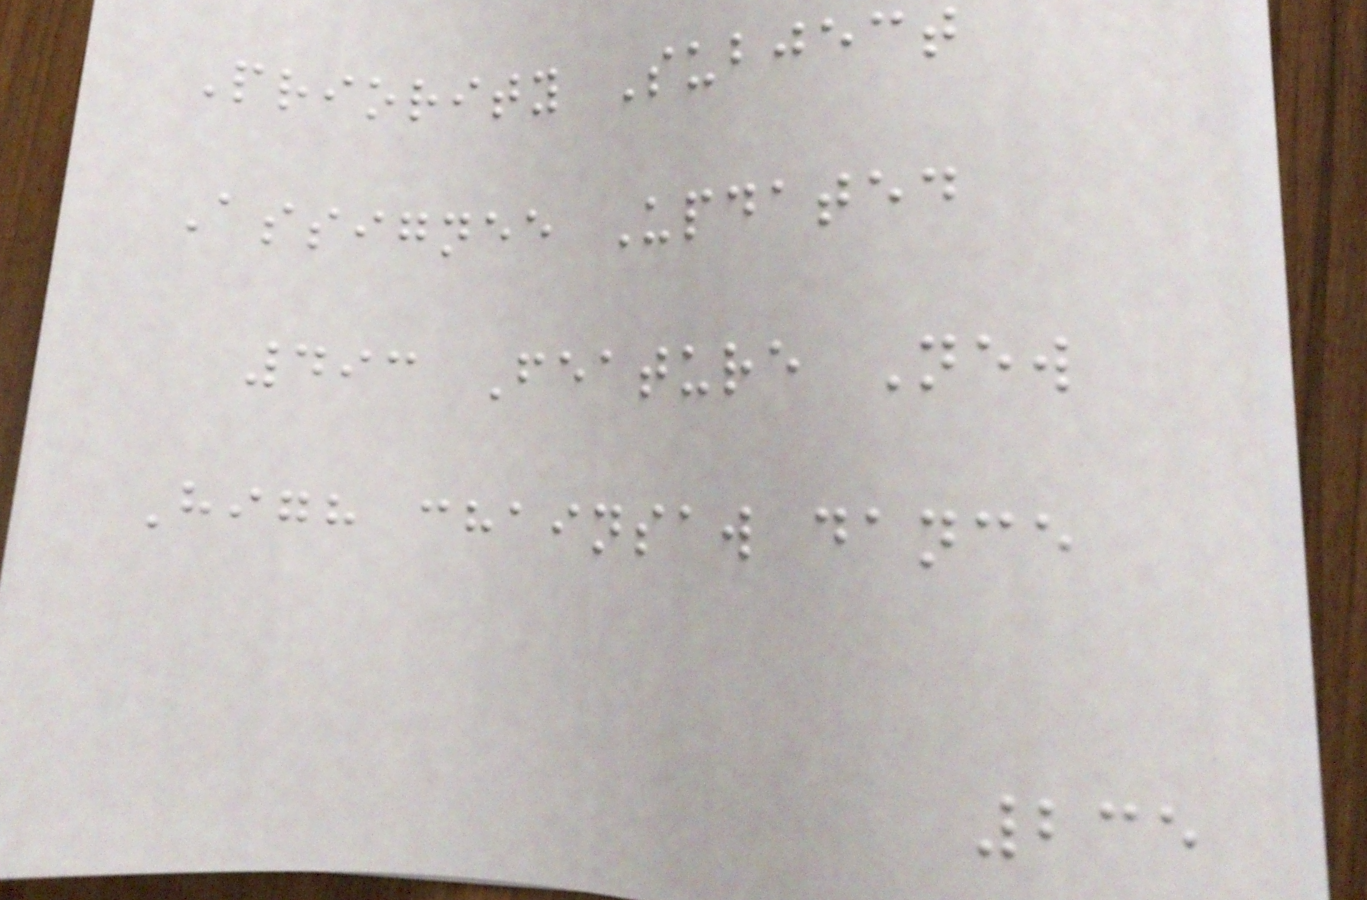Priority Subject
Assignee Updated
493 Feature New
High chainsaw dance
235
